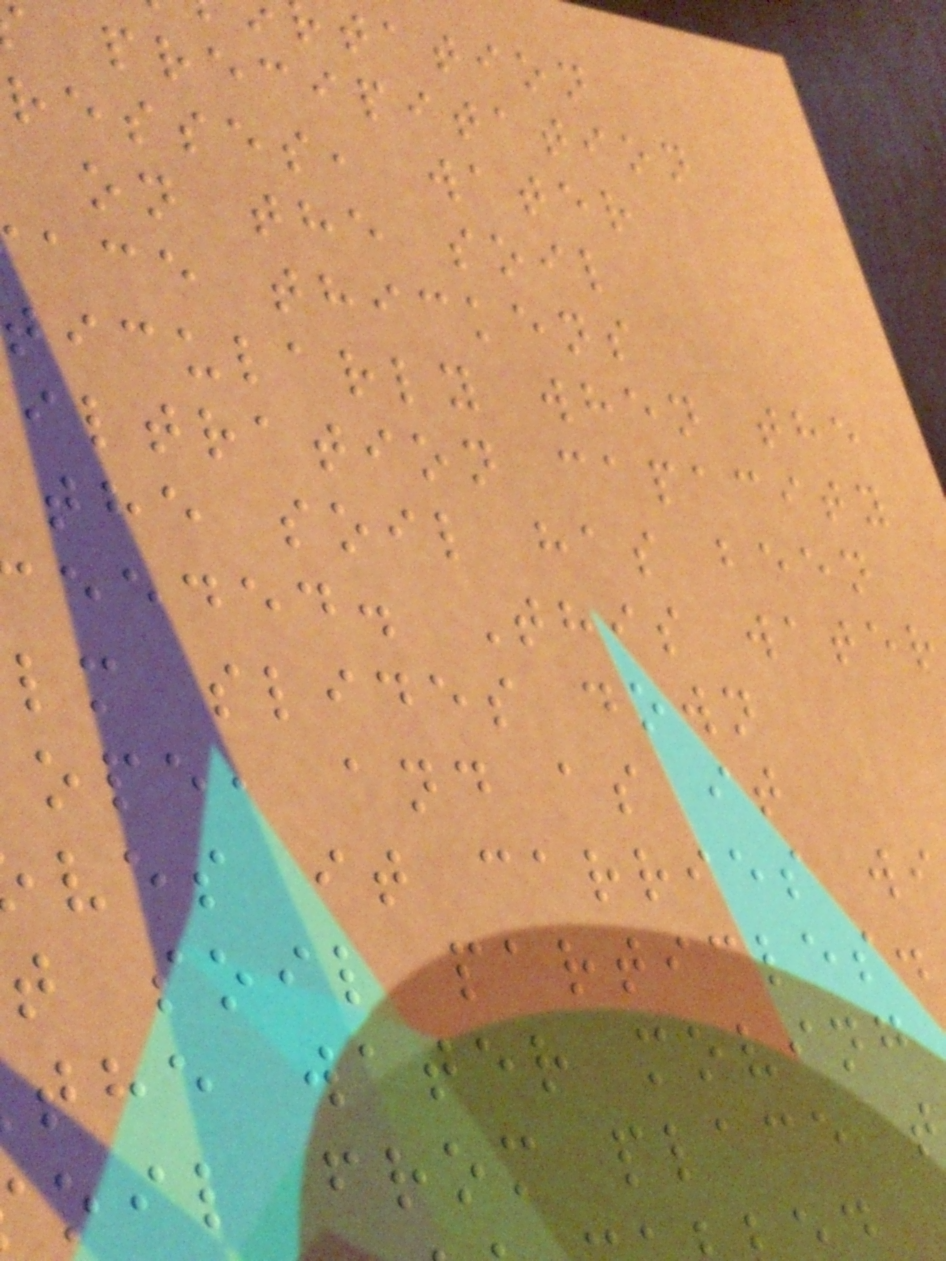tation
precipitation
resses, water
on the soil
ace thickens
ticularly when the
iltration capacity
the soil has been
eeded. This water
lm slides down
ope, and as it
ves it carries wi
t soil particles.
the water moving
oil from place t
